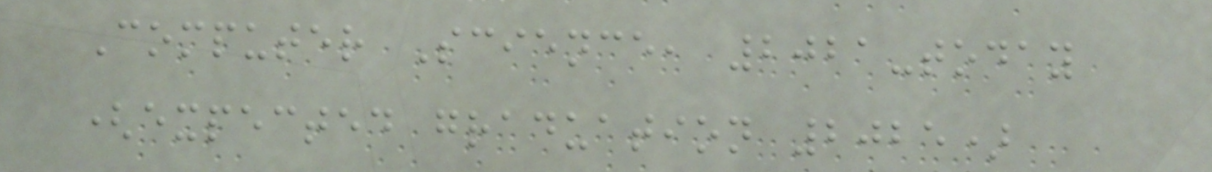Computer Science, 2021-today
(expected graduation 2025)
